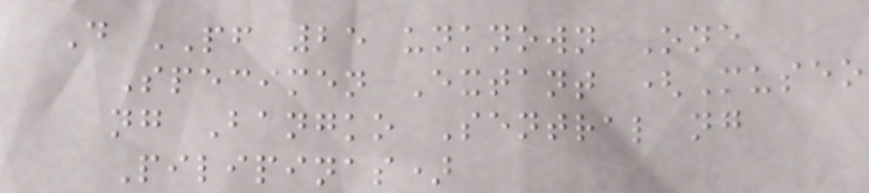D PF 25 unknown One
Specimen Extant (Museo
ng Bangko Sentral ng
Pilipinas)
